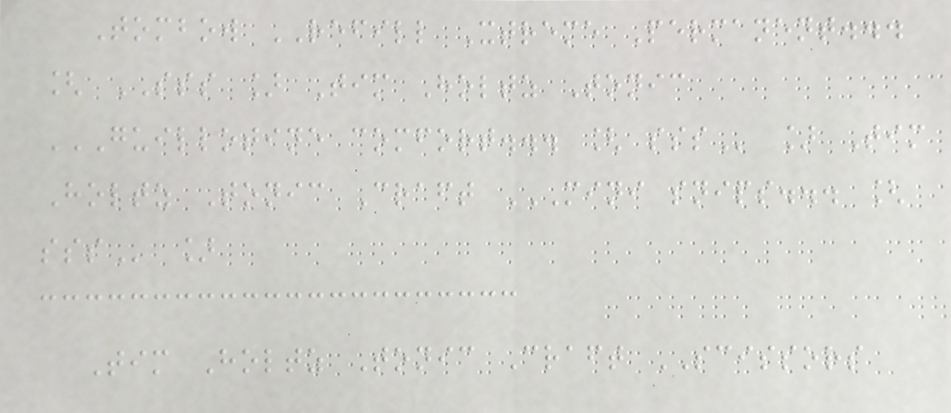Tombow REFILL Xtreme Permanent...
[ SSS ] Tim Holtz Tonic
GUILLOTINE COMFORT... [ SSS ] Tim
Holtz Tonic Craft MINI SNIPS... [
SSS ]
Tim Holtz Tonic Craft SCISSORS
